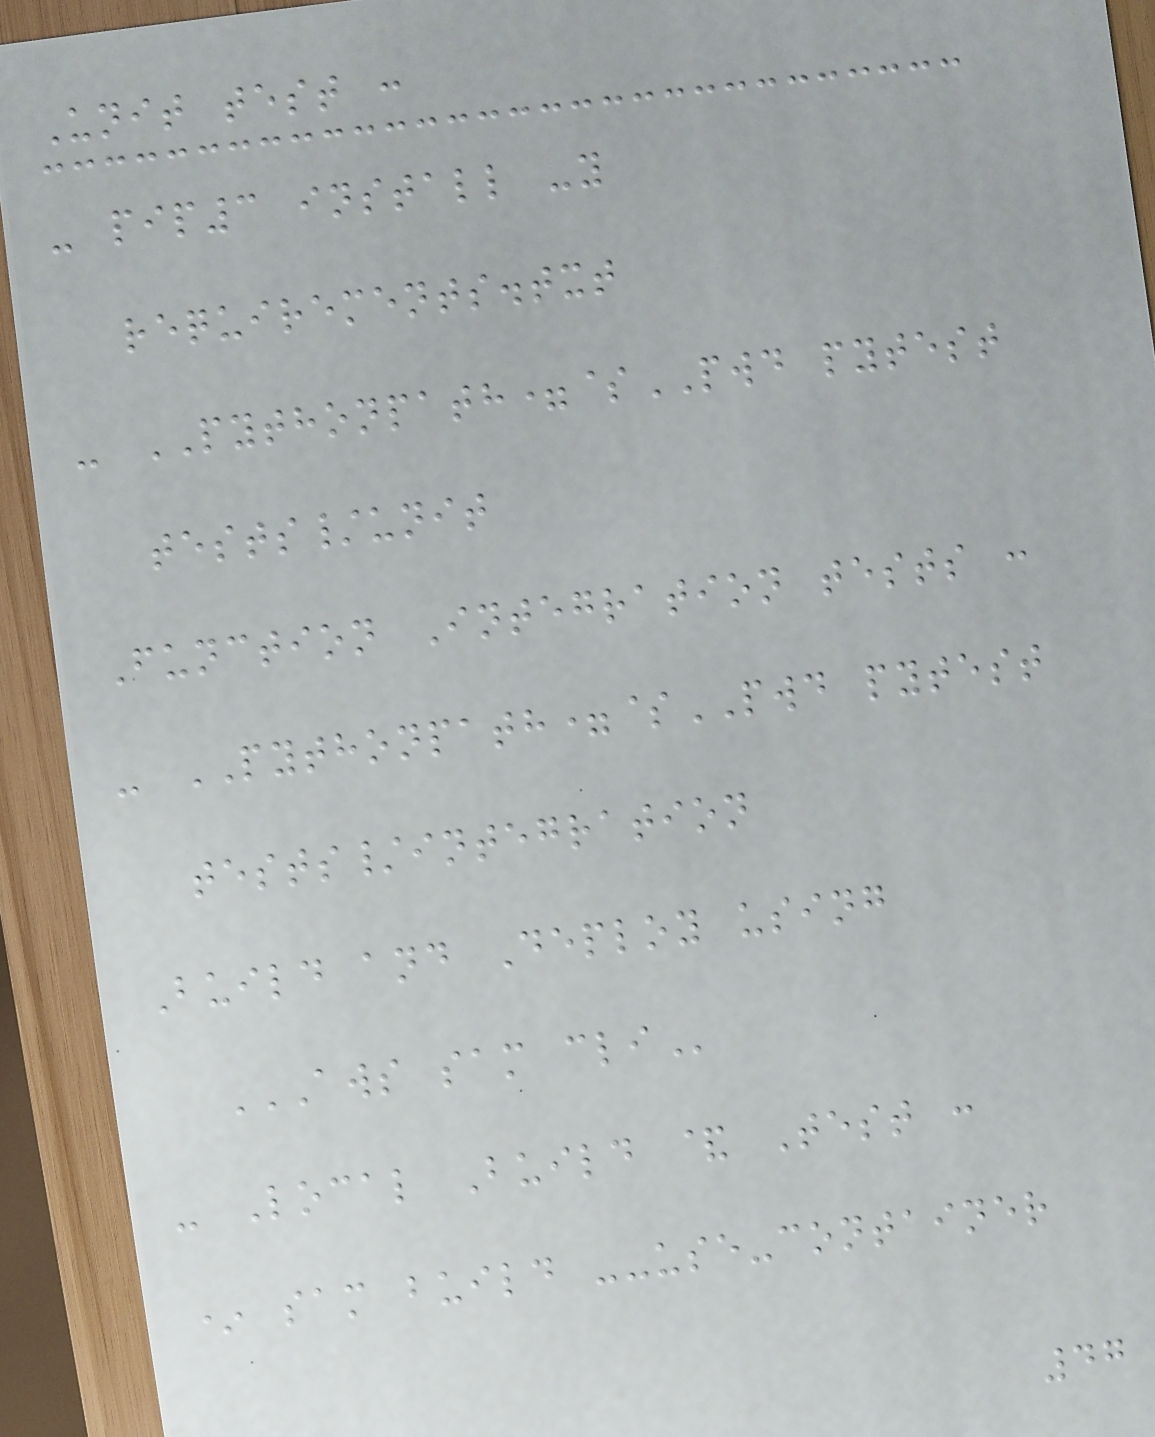Unit test :
- pip3 install -y
requirements.txt
- PYTHONPATH=$PWD pytest
tests/unit
Function Integration tests :
- PYTHONPATH=$PWD pytest
tests/integration
Build and Deploy using
AWS SAM CLI
- Local Build & Test :
* sam build --use-container
47
